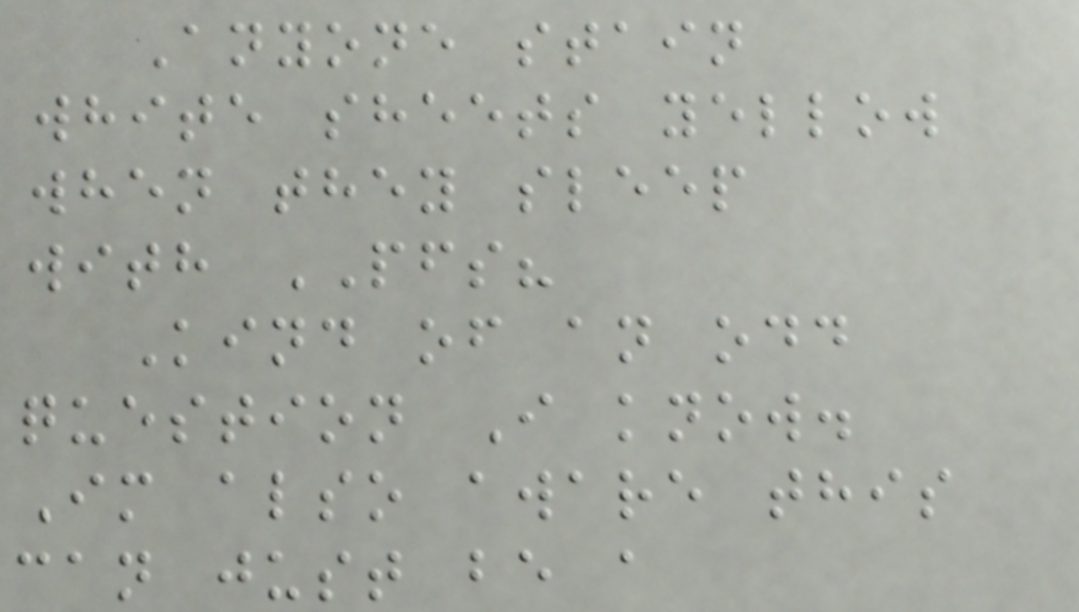Anyone stain
white sheets yellow
when they sleep
with PFS?
Kind of an odd
question I know.
Im also aware this
can just be a
